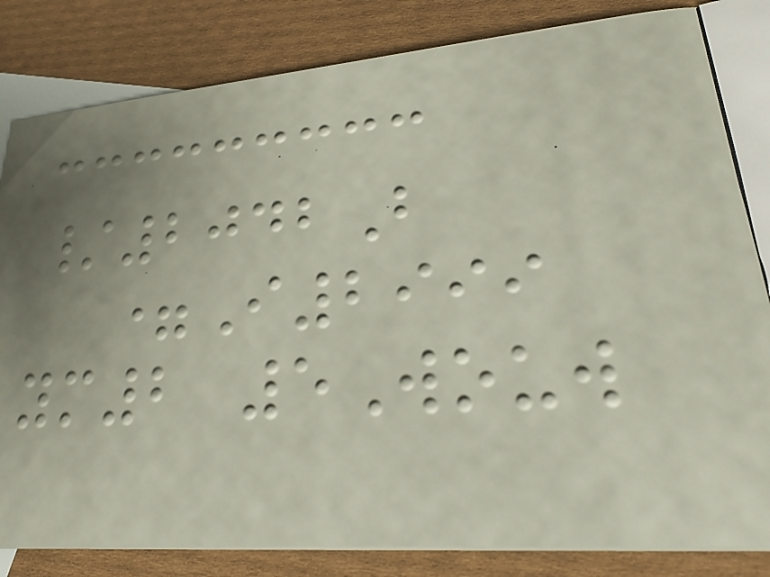/2042B
=I2999
ym2 5Wouw
